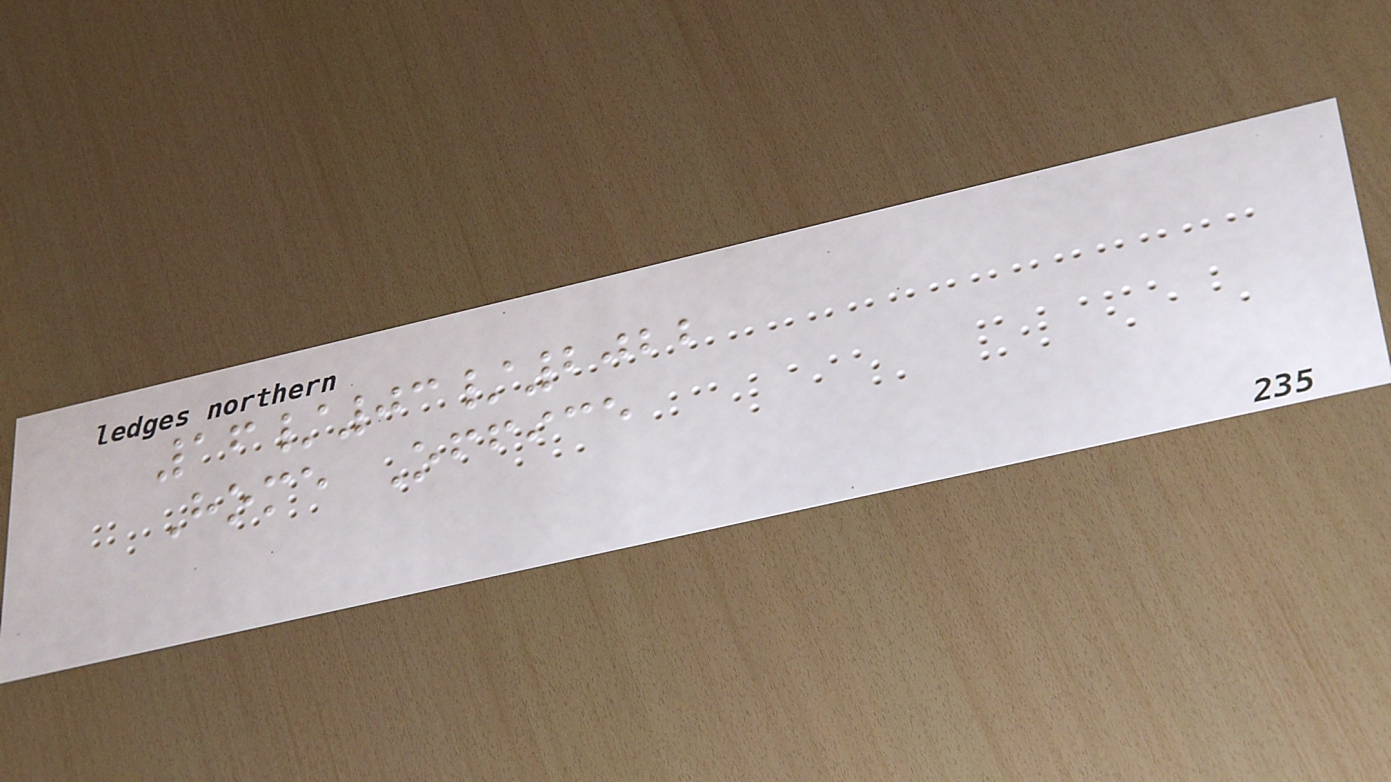16/03/2022
Home Office
